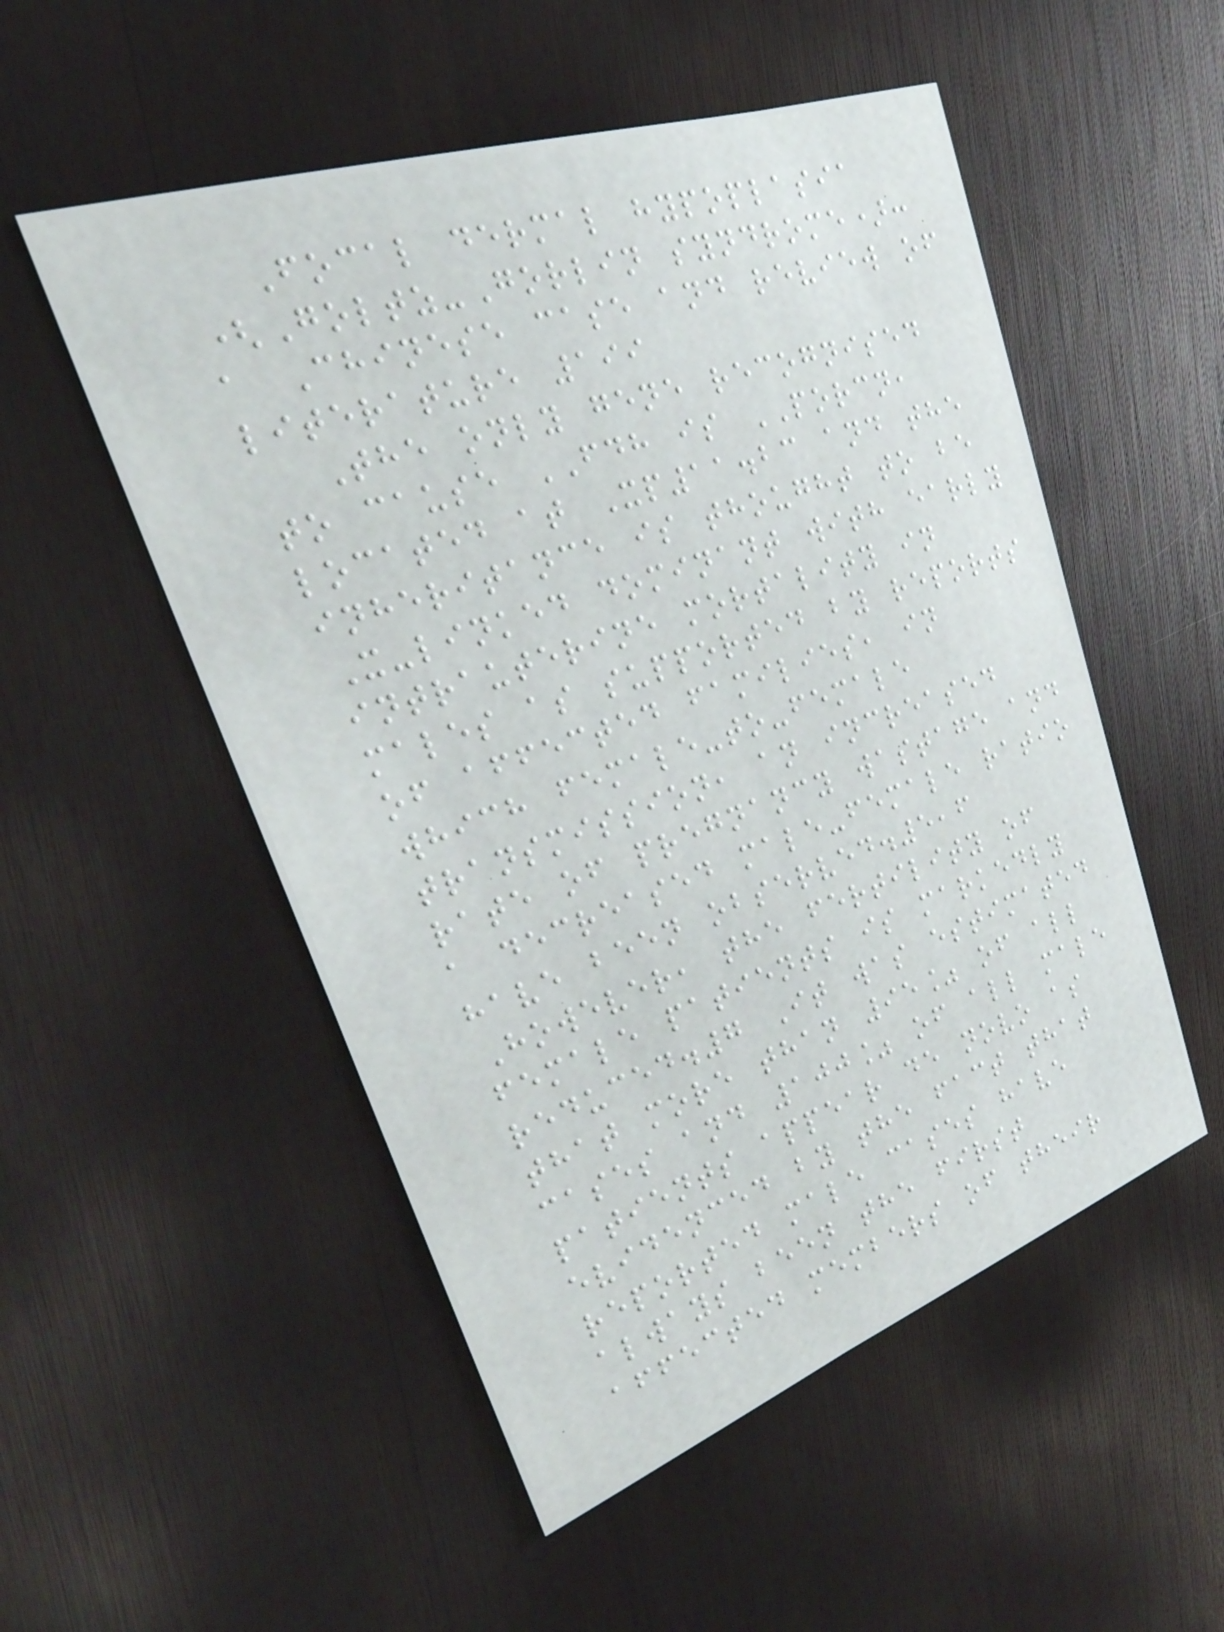Focal dermal hypoplasia
(Goltz-Gorlin syndrome):
a Chinese case and review of
literature 199
The only gene recognised
to cause FDH is PORCN,
located at Xp11.23 and the
inheritance is thought to be
X-linked dominant with early
intrauterine mortality in
males as supported by reports
of affected families, in
which female-to-female
transmission, an increased
rate of pregnancy wastage and
a decreased male-female ratio
have been observed.5,6
However, the fertility of
female patients is markedly
reduced.7 It was estimated
that more than 95% of all
cases and 100% of all male
patients appear de novo as
evidenced by the fact that
reported male cases have
always been the first
affected members of their
